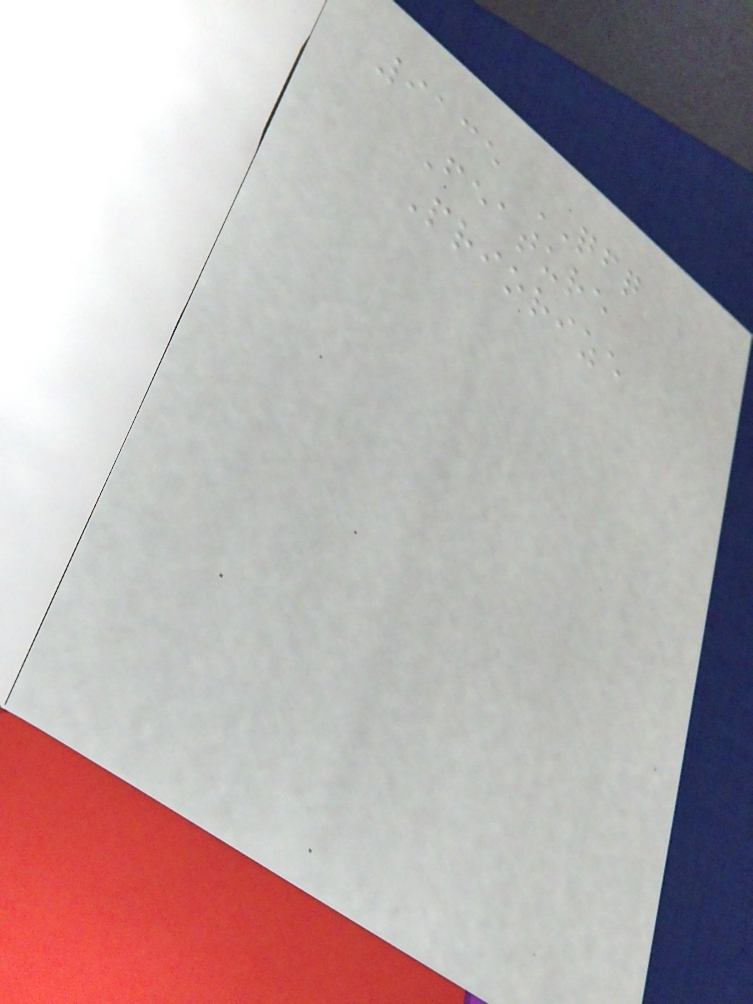9135 QFQ
Feature
Priorize
